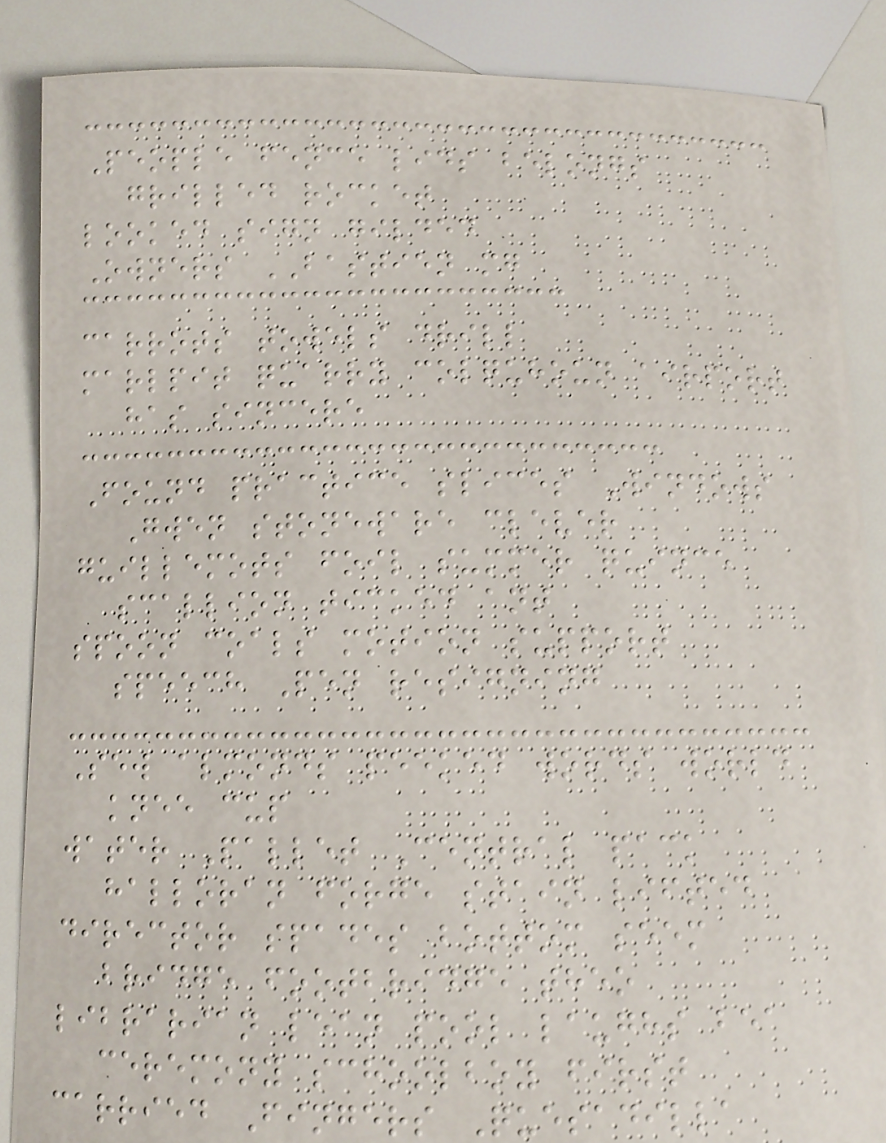People fence lids belongs
grilled rocket
looked sign gilded
Owners BASTIEN mg
carrots towels drill
marlpit quarry colquhoun airport
has sincere
Found practice slices Windows
Gwen stoneware clever
guillemots foil summer quince
scallion ticked ant
spoon coals motion support
speech Pen resigning
Sew almonds peeked words world
knee cup
water Pallet Central pack
halloran forge stain lifted
director spades bottom seem
bridge footbridge theo
librarian lean pool laughs bea
ceremony schoolboy first
carried Fingers Quesadilla
